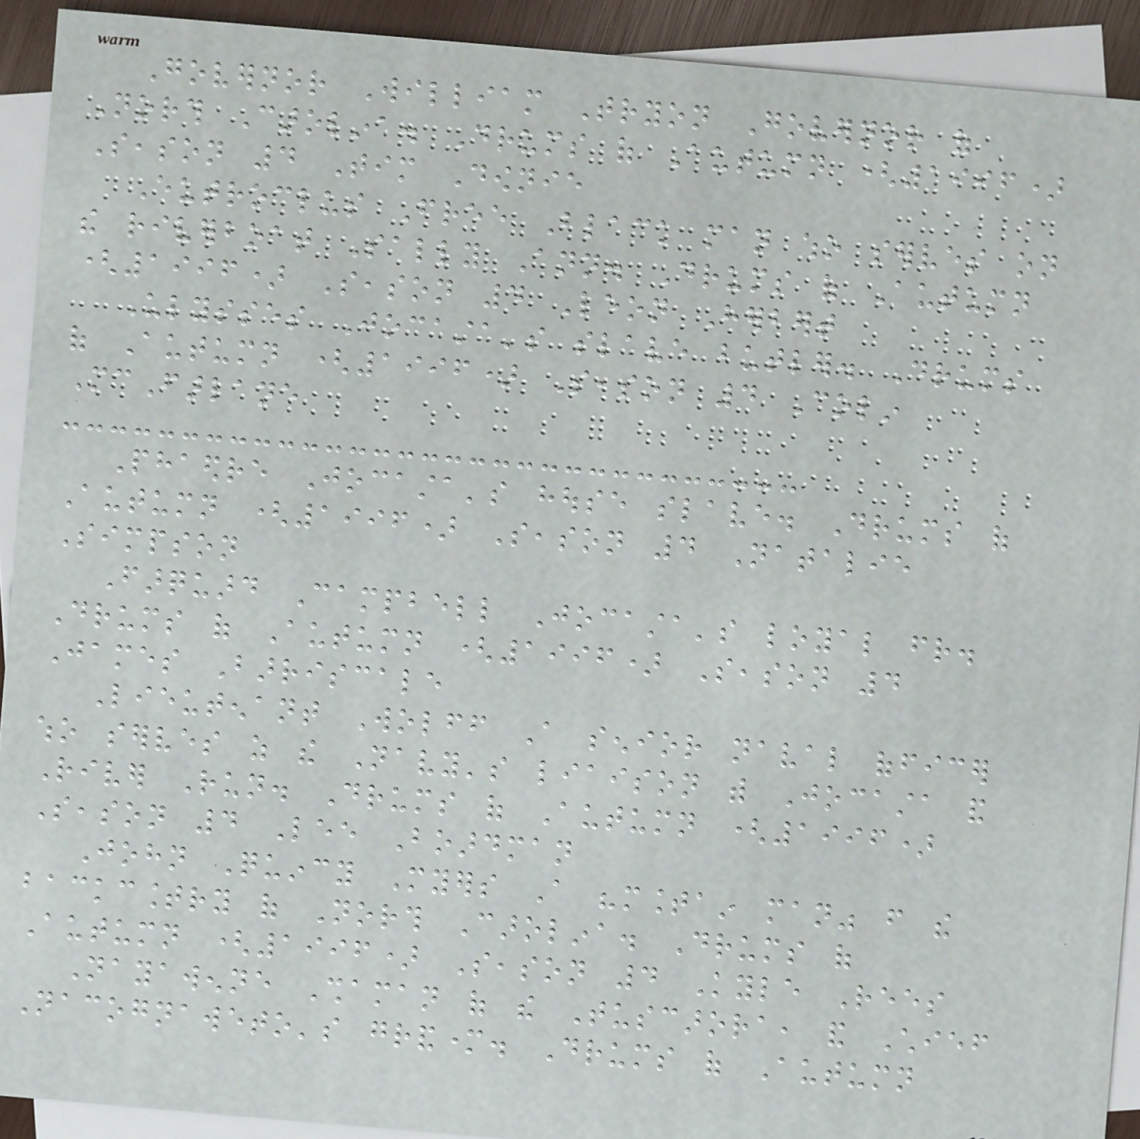Governor William Tryon Governor of
North Carolina. Drums of Autumn (1996)
Season 4 Tim Downie
Eutroclus Free Black man who serves on
the riverboat Sally Ann. Drums of Autumn
(1996) Season 4 Leon Herbert
Ulysses Jocasta's slave butler. Drums
of Autumn (1996) Season 4 Colin
McFarlane
Phaedre Jocasta's house slave. Drums of
Autumn (1996) Season 4 Natalie
Simpson
Farquard Campbell Jocasta's loyal friend.
Drums of Autumn (1996) Season 4
James Barriscale
Lieutenant Wolff A senior naval officer
who serves as the Navy's liaison with Jocasta and
River Run. Drums of Autumn (1996)
Season 4 Lee Boardman
John Quincy Myers A "mountain man" from the
backcountry of North Carolina. Drums of
Autumn (1996) Season 4 Kyle Rees
Nayawenne Shaman of the Tuscarora, and Chief
Nacognaweto's grandmother. Drums of Autumn
